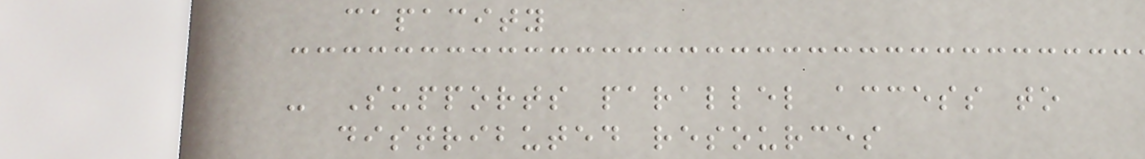capacity
- Supports parallel access to
distributed resources
